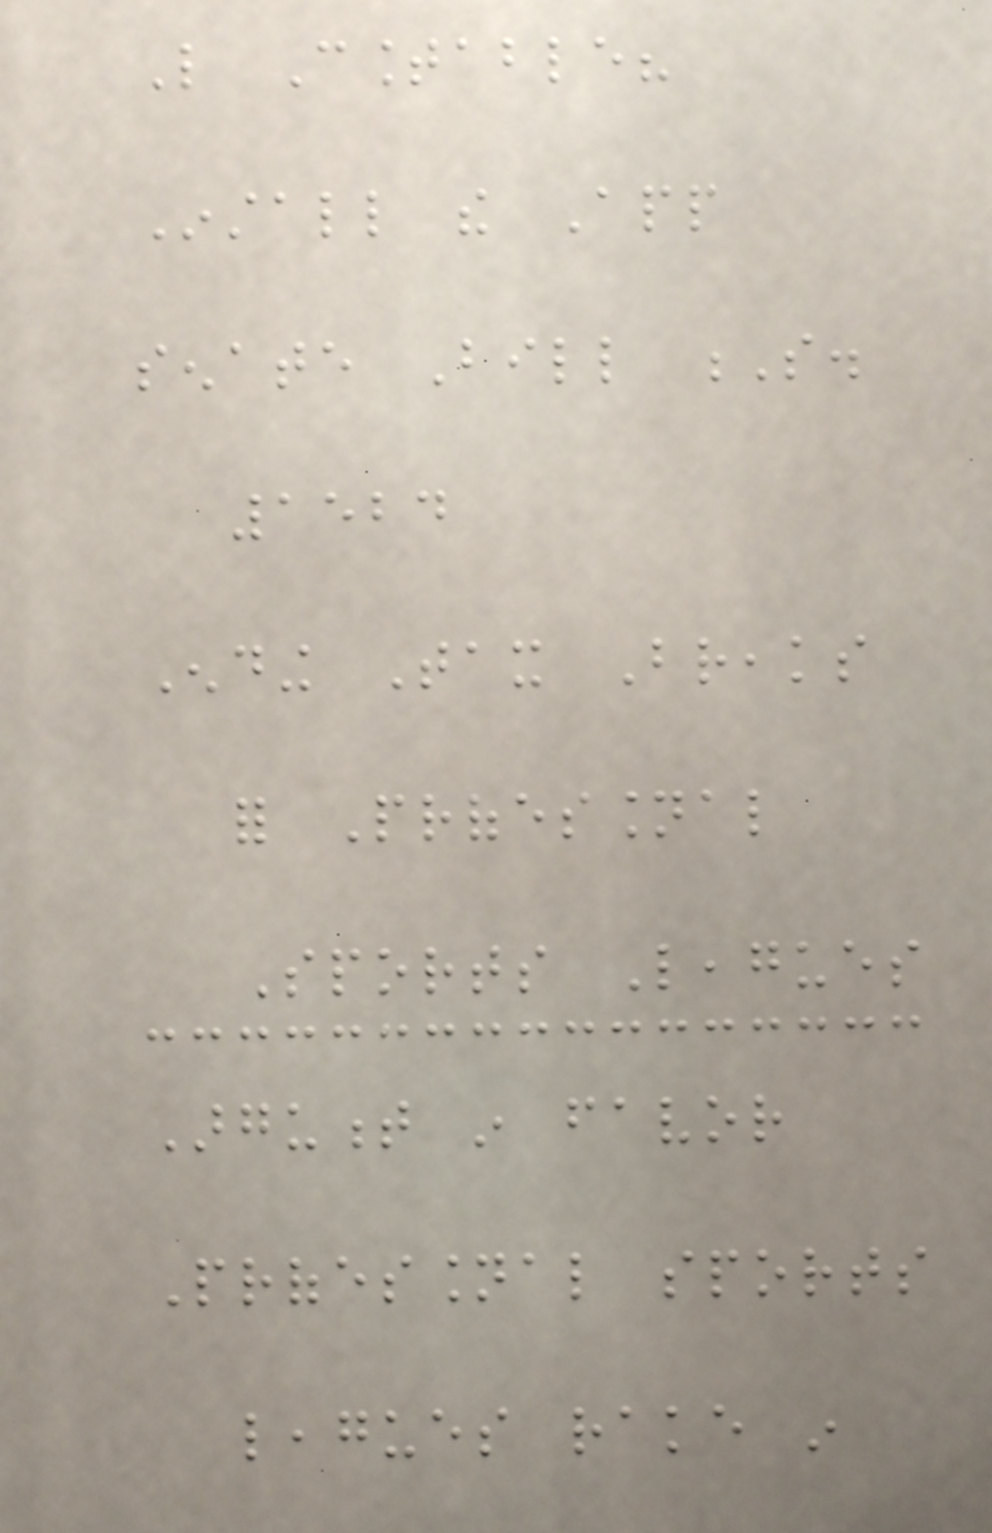Like Countable?
Install the App
senate Bill S.
1524
Ending Tax Breaks
for Professional
Sports Leagues
Argument in favor
Professional sports
leagues rake in
